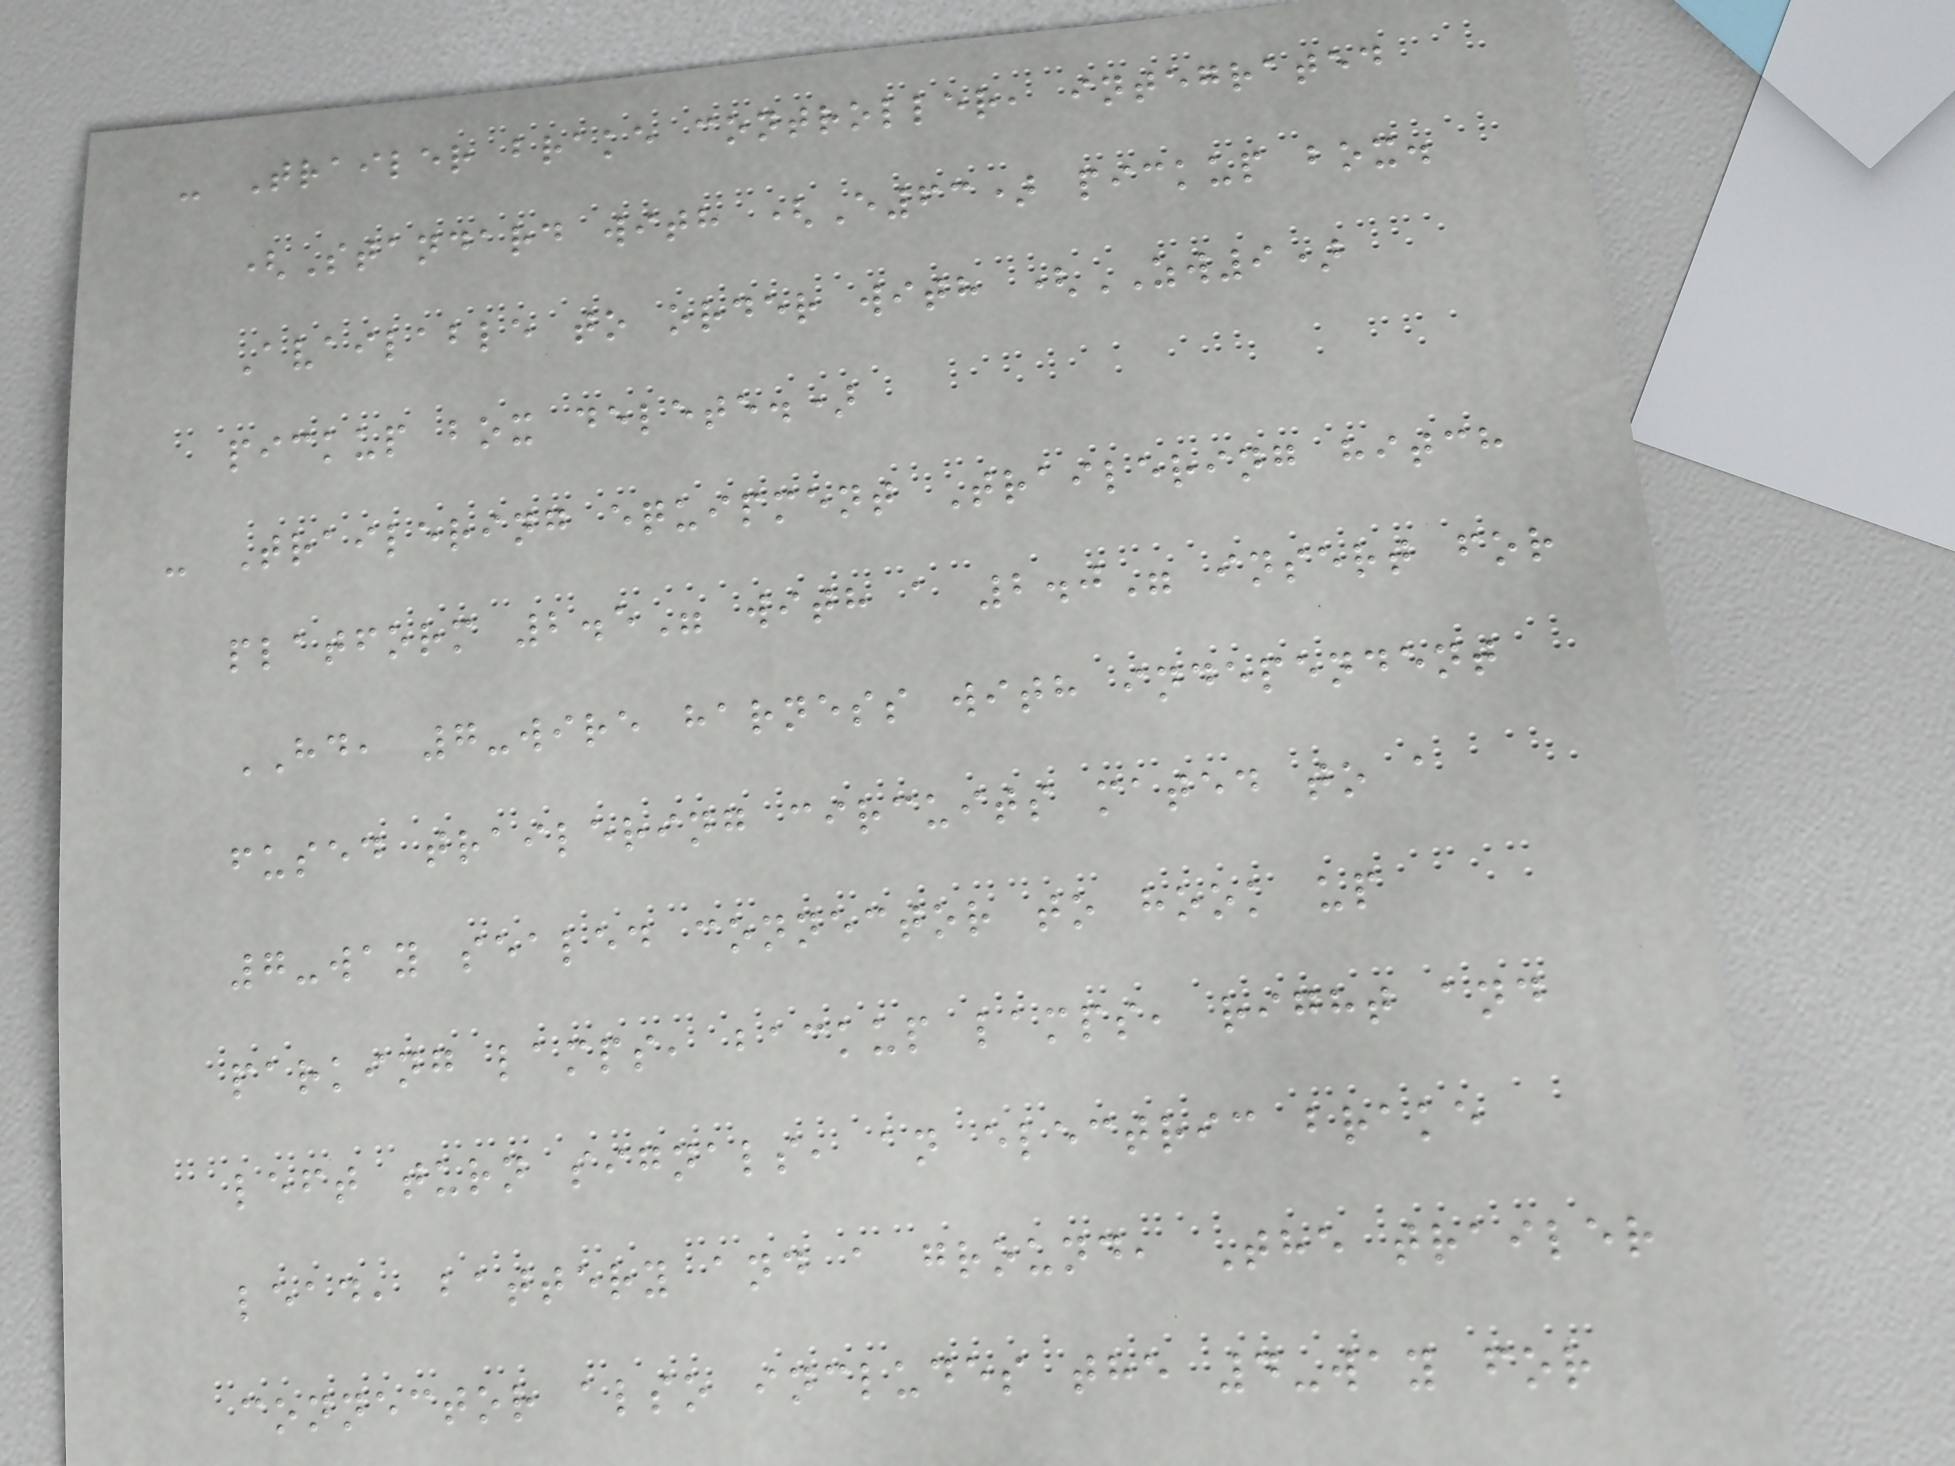- Trailer brake controller, integrated
(Standard with (E63) pickup box.
Available to order with (ZW9)
pickup box delete.)
- Trailering equipment Trailering hitch
platform 2.5" with a 2.0" insert for
HD, 7-wire harness with independent
fused trailering circuits mated to a
7-way sealed connector to hook up
parking lamps, backup lamps, right and
left turn signals, an electric brake
lead, battery and a ground, The trailer
connector also includes the 4-way for
